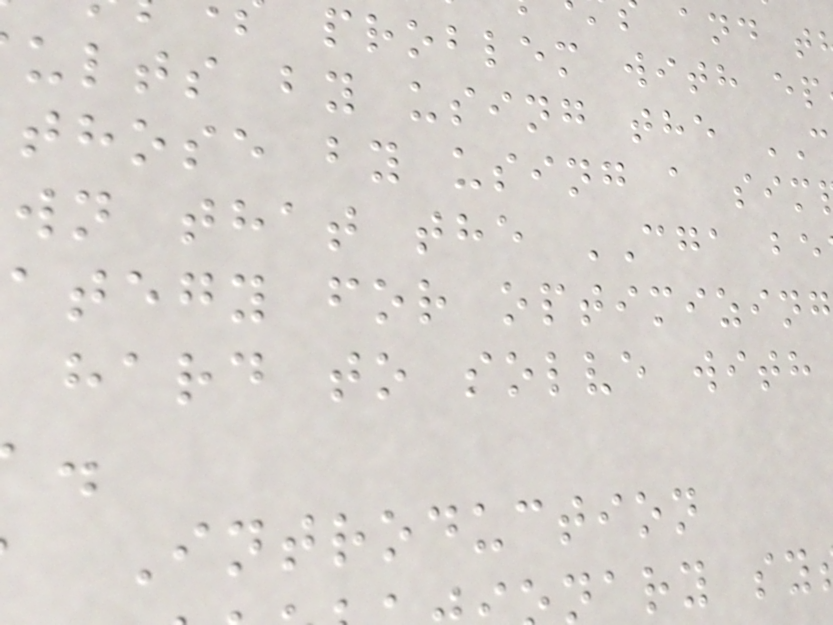problem with ep
ults by using the
those by using a sim
wn that the CGA be
ategy for optimizing
hard to solve with
Introduction
